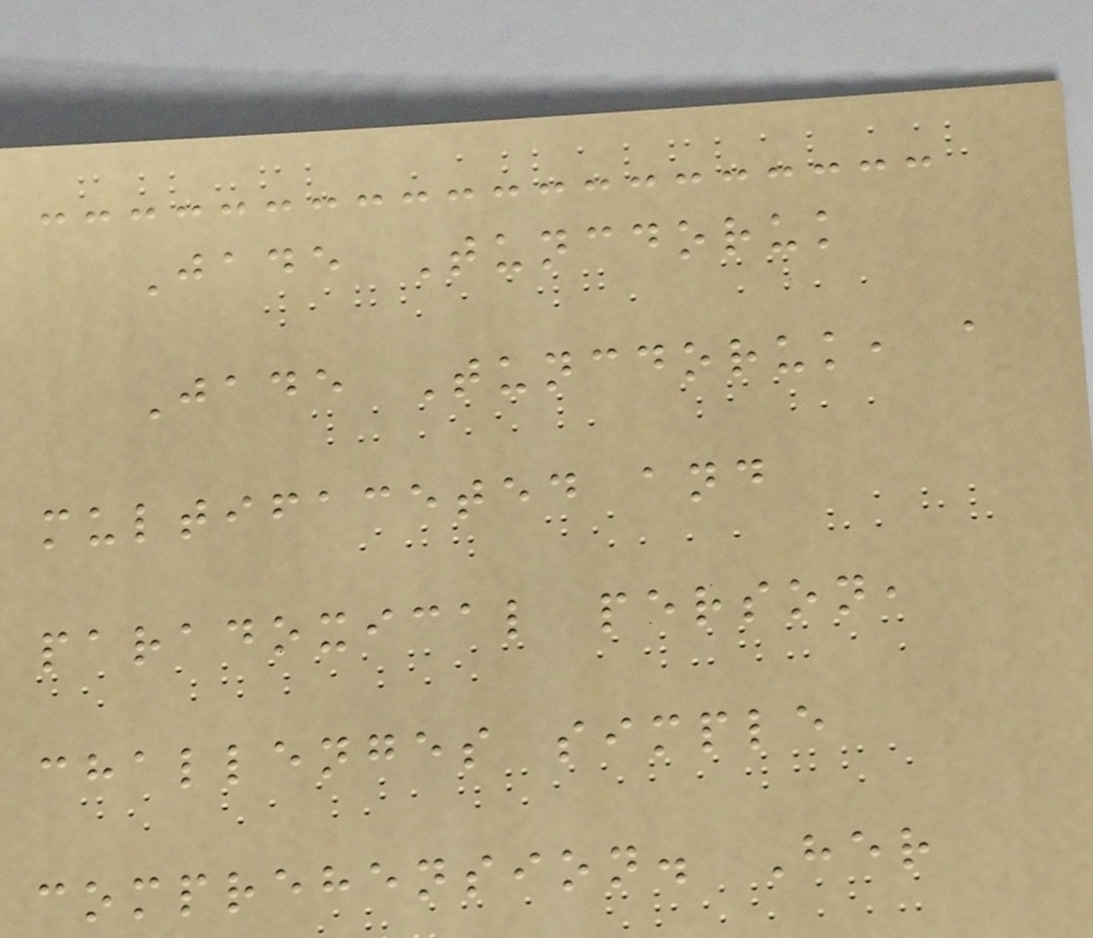Jade Tuncdoruk
Jade Tuncdoruk, a
multifaceted and
paradoxical person,
challenges simple
comprehension. Her
